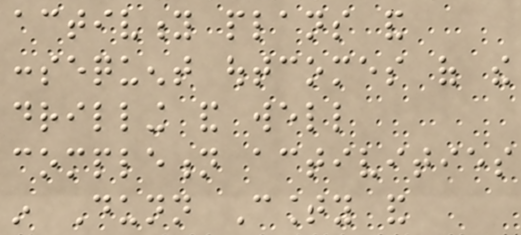activity plans and
consequent outcomes of the
drilling and well
completion activities
in Dunn County and
